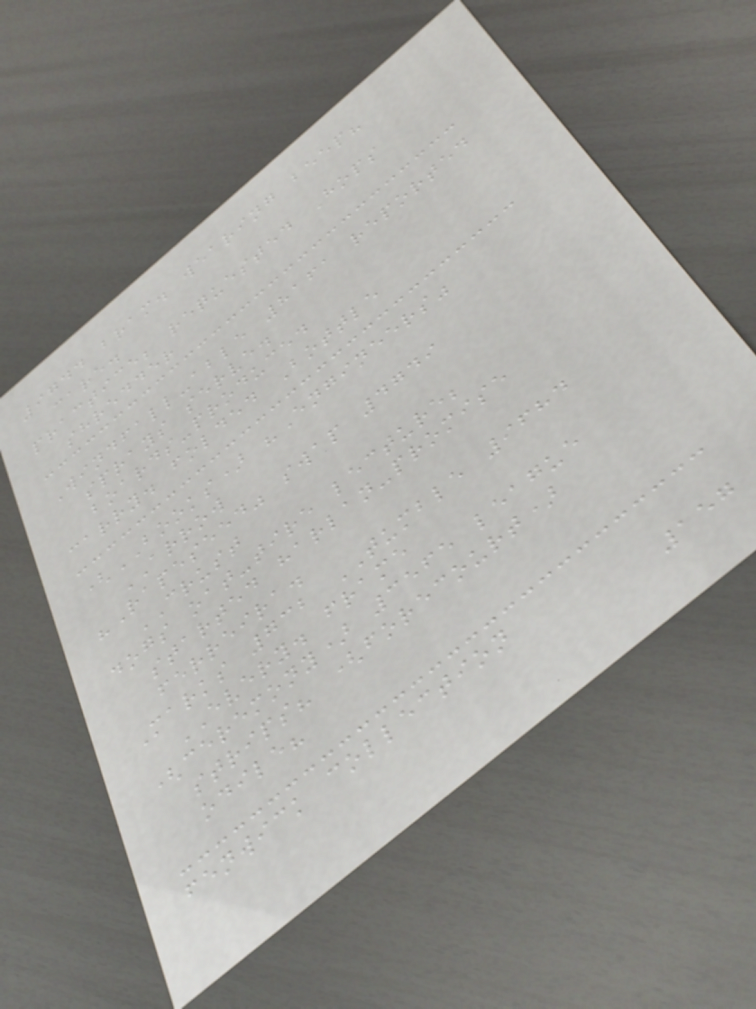9744 bram. wearing beep?
care.
practice; requested Hops
shredder
Windfall-able 8161 reported
sprays serve.
boards-produced
carry. folded Bottle
(BOOKS) "Engineers"
ARROW
"Rapeseed" swap 4749
CRUST
dogs oat-tire lecture;
started harlan-promise
ferreira.
Marks 732 TUMBLE 9684
EVERY. frame
(ceremony) 3565 league
strips? (forecourt)
odile?
fenwick collection
157
